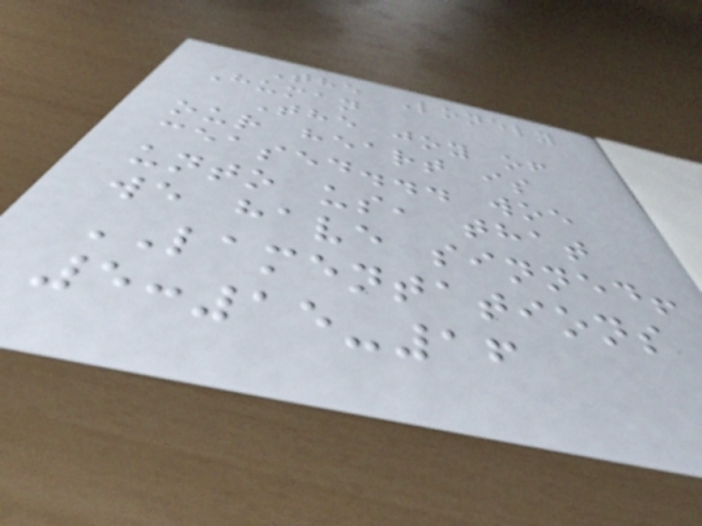The Lonely
Human
The joy of
our heart is
ceased... woe
unto us, that
we have sinned!
LAMENTATIONS
5:15-16
